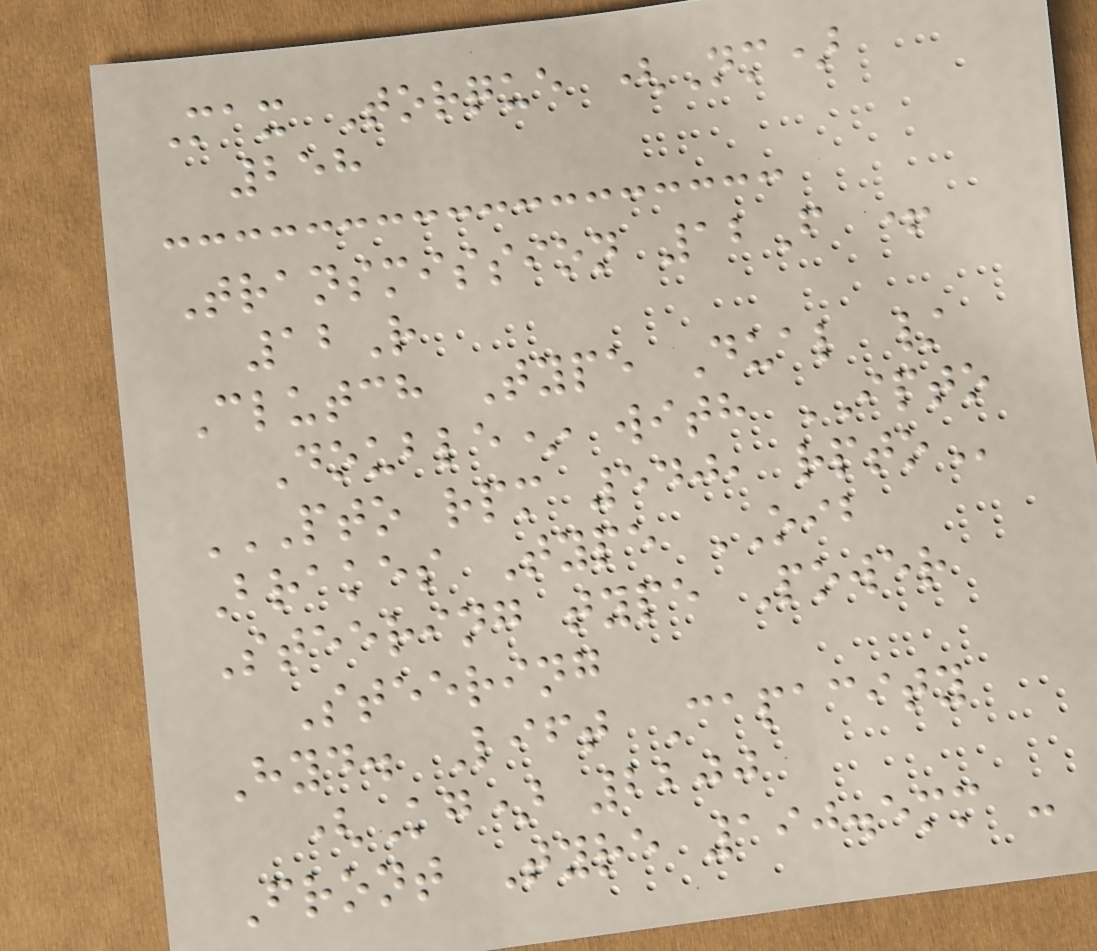Max Torque (Nm)
258
Transmission 12F +
12R
Clutch Type Dual /
Double* with IPTO
PTO RPM 540, RPTO
Brakes Type OIB
Steering type Power
Steering
Hyd. Lift Capacity
(Kg) 2200
Front Tyre 190.5mm -
